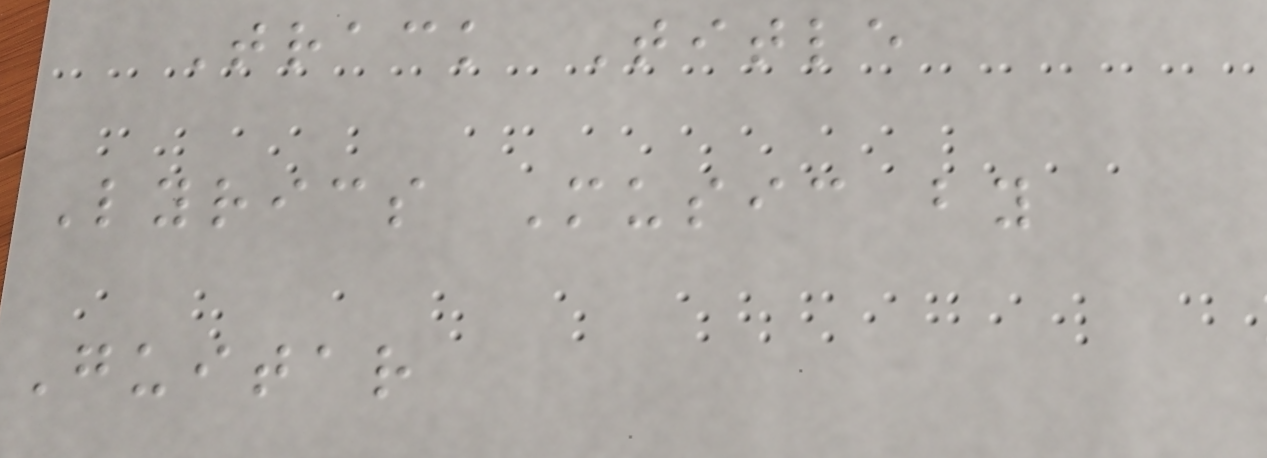Track Title
Lyrics Music by
Guitar
